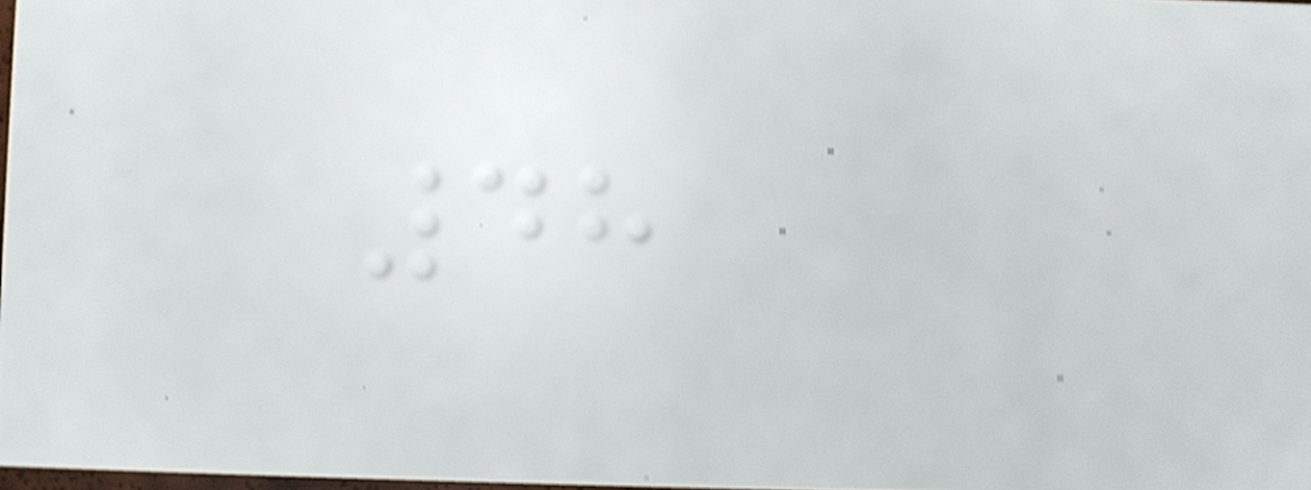48
